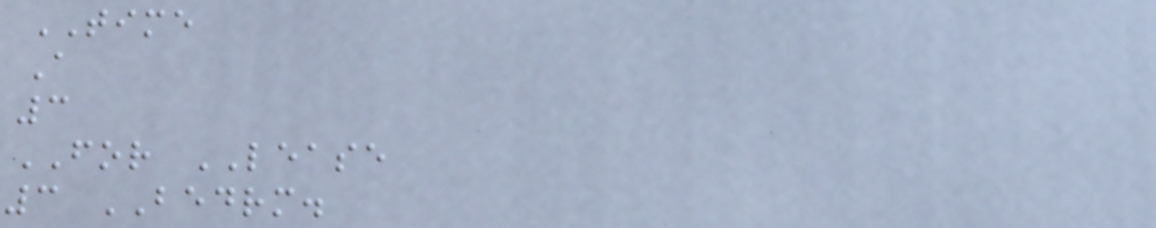TIME
A
3
FOR LEASE
3 BEDRM.
